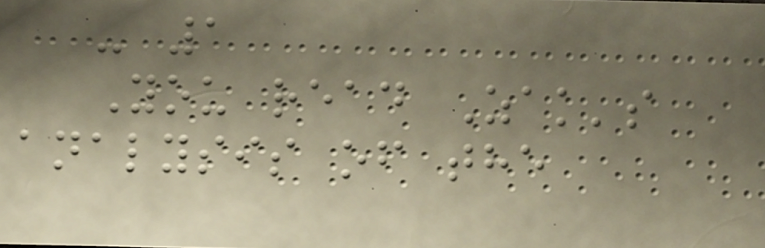- 1
You read Zak's
analysis of the
